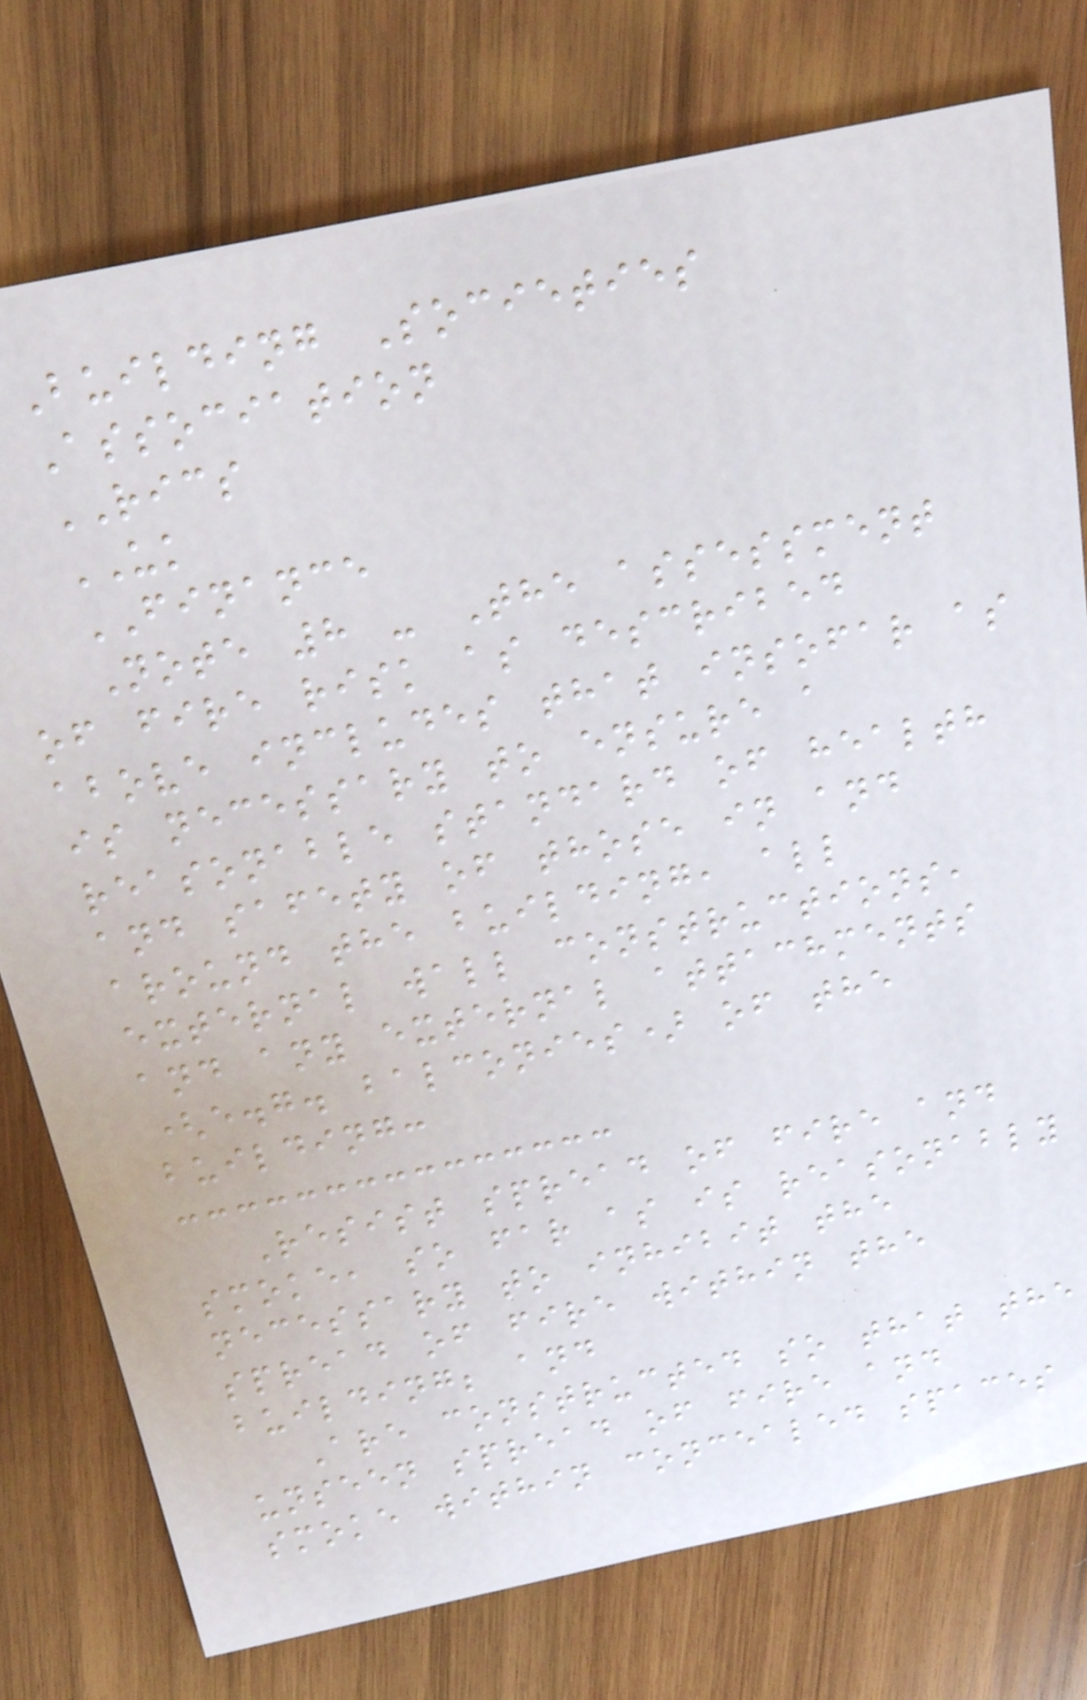Building Societies
Association
RICS
UK
FINANCE
Note 8 - The assessment
of fire risk as described
above includes that insofar as
is necessary to ensure a
reasonable standard of health
and safety of those in and
around the building, all
external wall constructions,
and any external attachments
(e.g. balconies) of the
building:
Resist spread of fire and
smoke, so far as is reasonably
necessary to inhibit the
spread of fire within the
building; and
Are constructed so that the
unseen spread of fire and
smoke within concealed spaces
